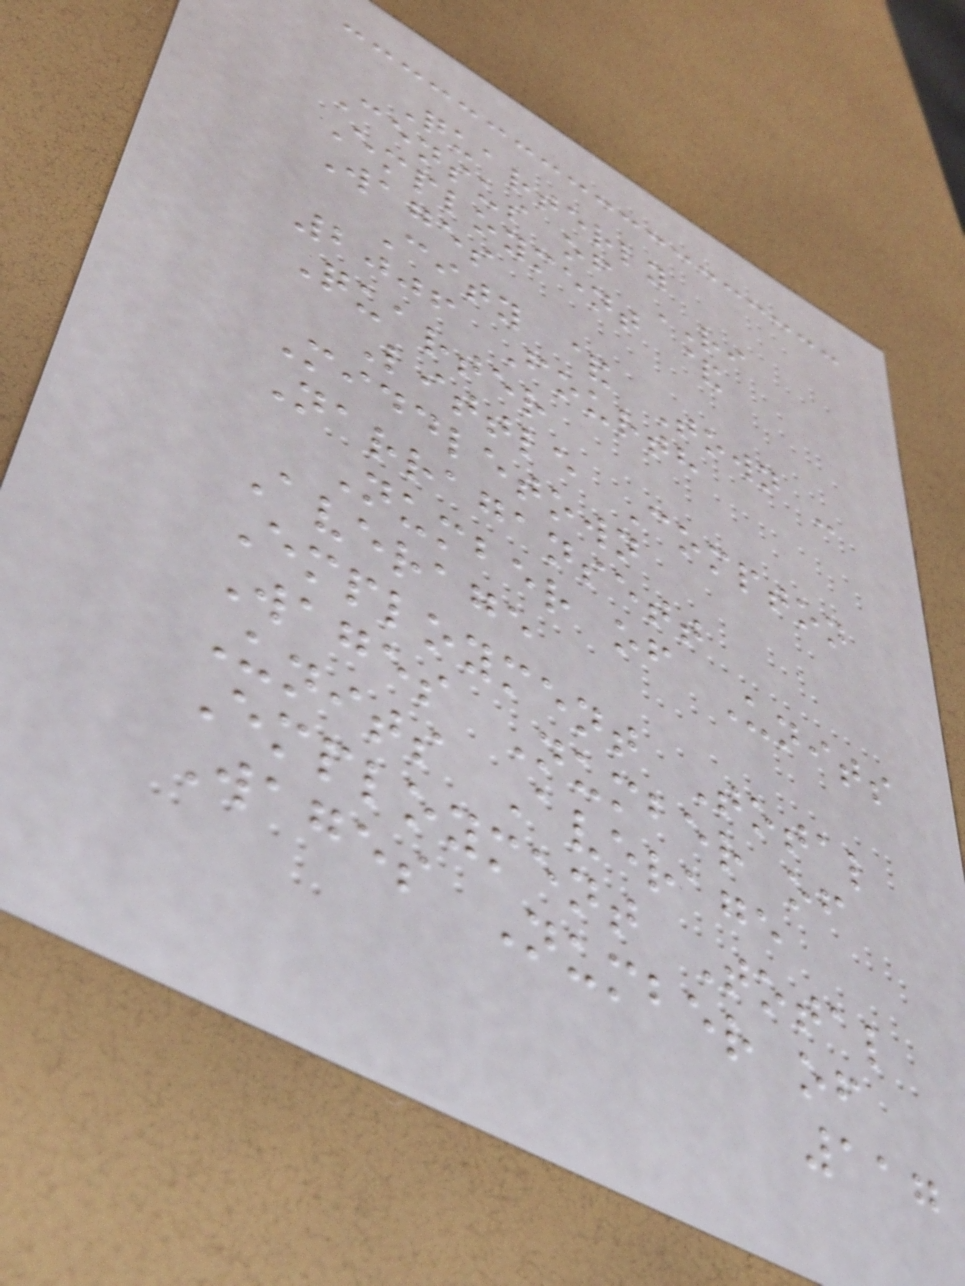Quarterly
Census of RI
Employment &
Wages
City & Town -
2006 Fourth
Quarter
Little Compton
Middletown
Narragansett
Number of Units
Average
Employment Total
Wages Number of
Units Average
Employment Total
Wages Number of
117
